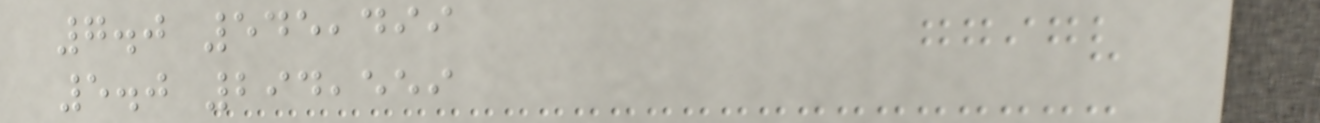7.0 545,499
5.0 294,559
